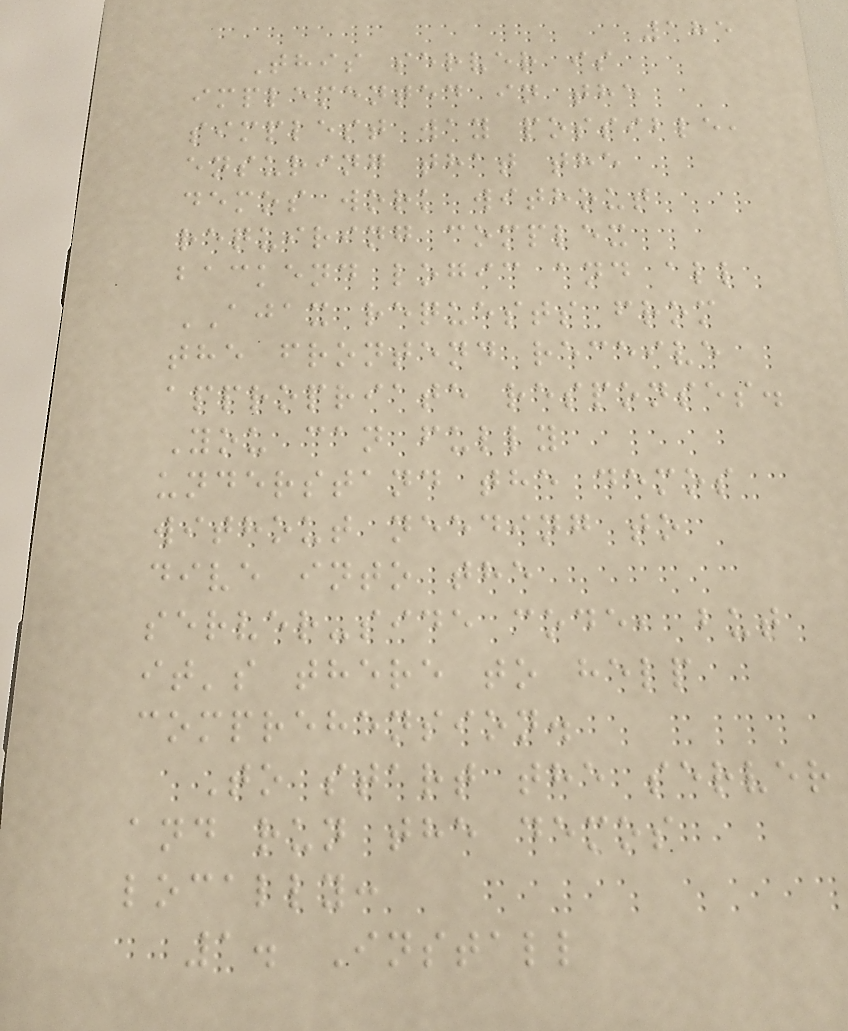185
This server is
implemented in the
simplest way possible,
ensuring that the
demos work without
requiring complex
backend logic and all
AJAX requests from
the frontend receive
appropriate responses.
You can fully
understand the demos
without needing to
dive into the
server-side code, but
it's there to help
comprehension.
To start the server
and run the demos
locally:
1. Install
